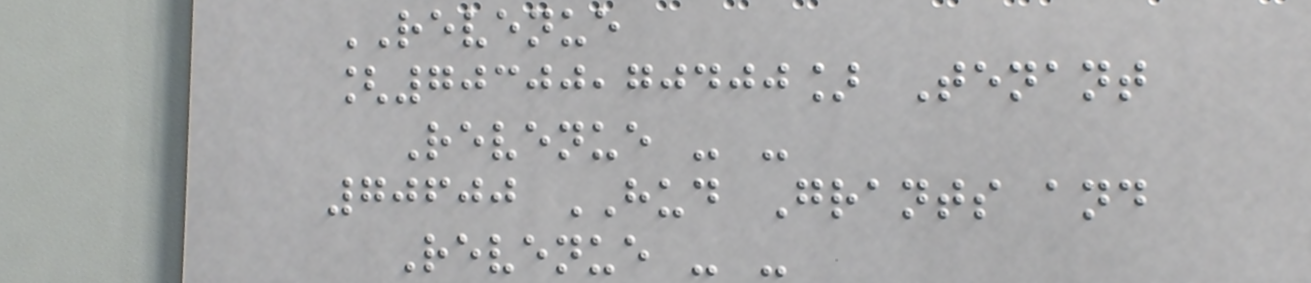REVENUE
[70300,70400] Tenant
Revenue - -
70600 HUD Grants and
Revenue - -
